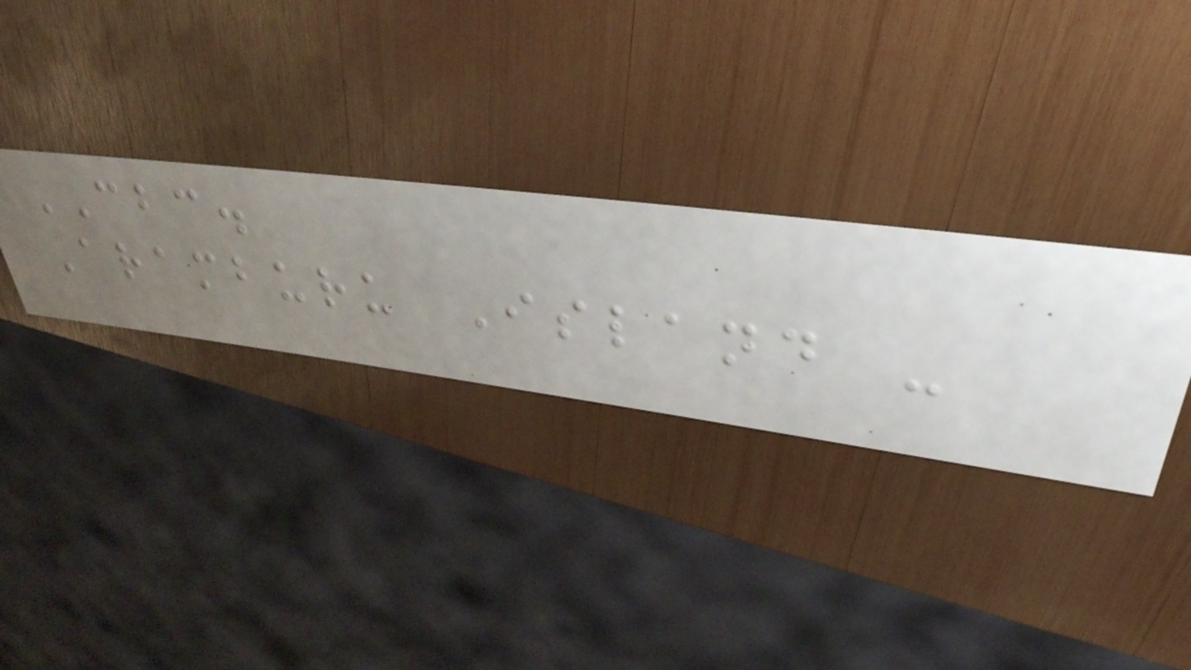CBC.
Aramburu Island -
